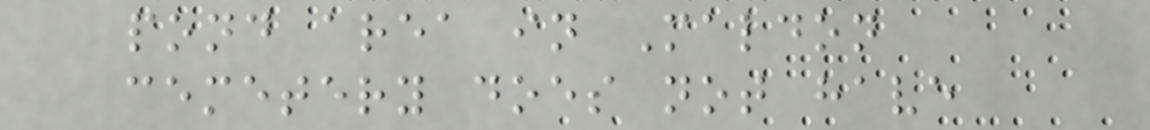pond area in Maldon
cemetery does not have
